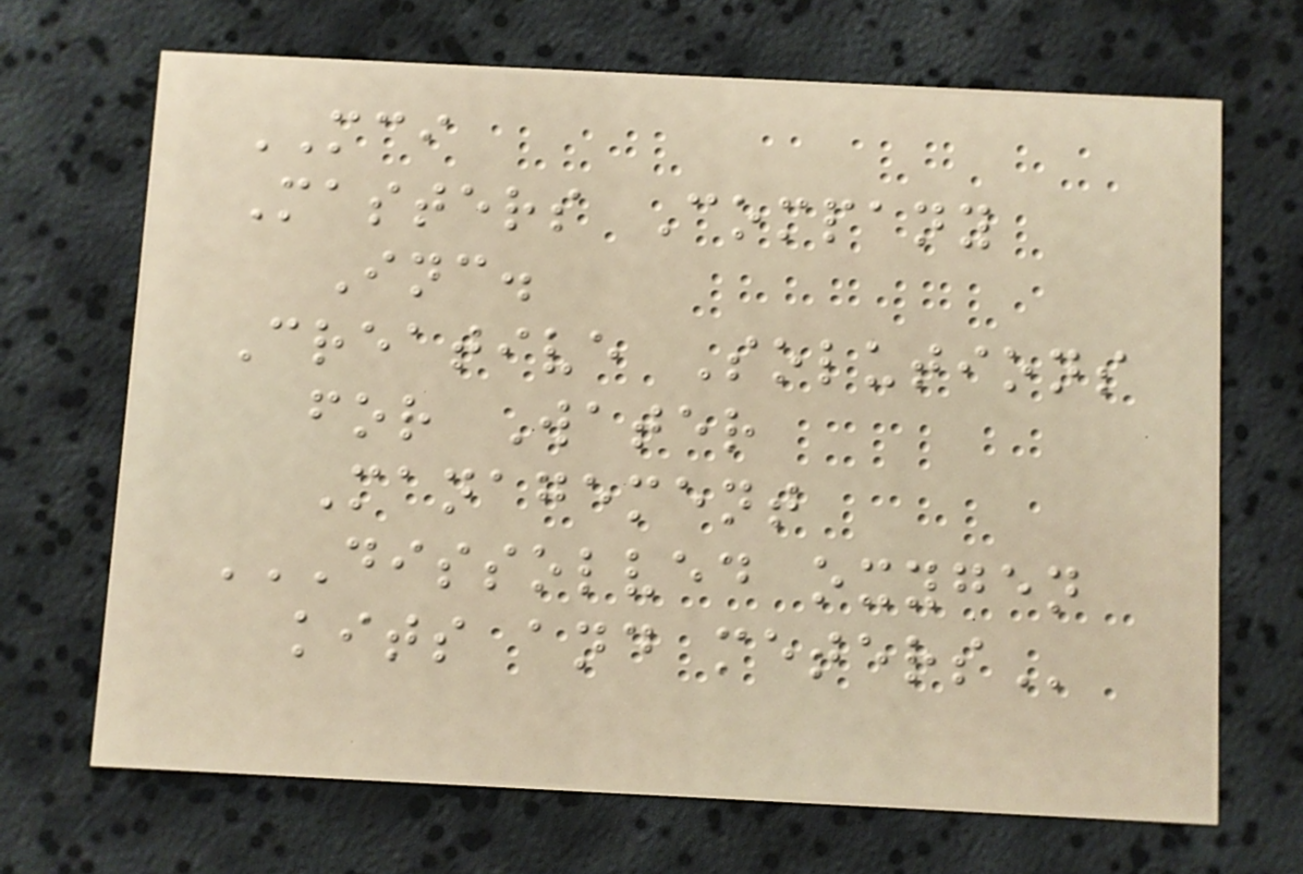MCI
Masters Company
Inc.
Creative Solutions
for Water
Management
DISSOLVED OXYGEN
KITS AND METERS
